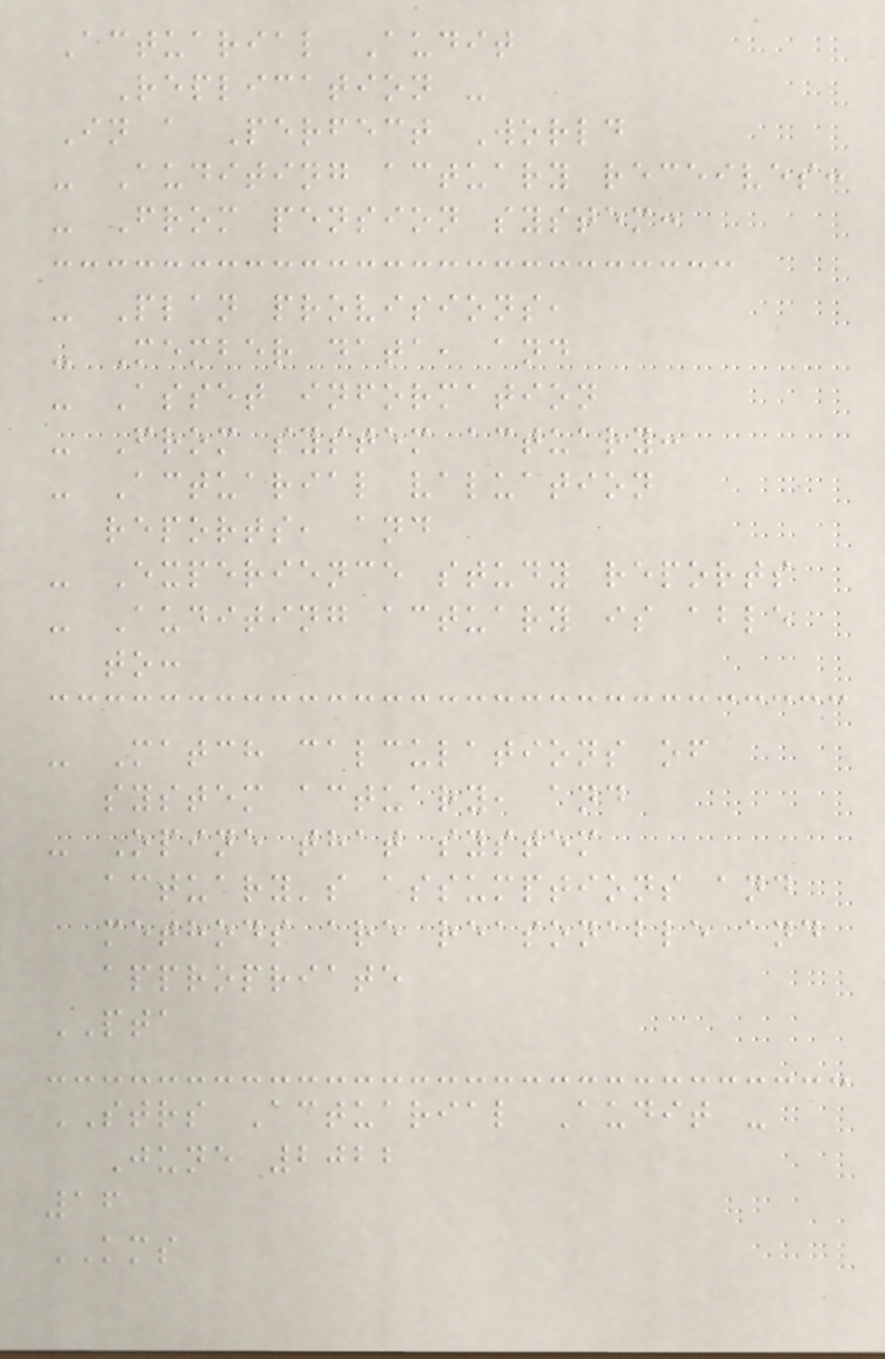Actuarial Audit
Replication -
In a Perfect World
- Auditing actuary receives:
- From pension system:
- Plan provisions,
- Member data, and
- Asset information
- From system actuary:
- Actuarial valuation
reports, and
- Experience study reports
- Auditing actuary is able
to:
- Match calculations of
system actuary, and
- Opine that system
actuary's assumptions and
methods are reasonable and
appropriate
PTA
STRS Actuarial Audit -
June 2022
16
KMS
